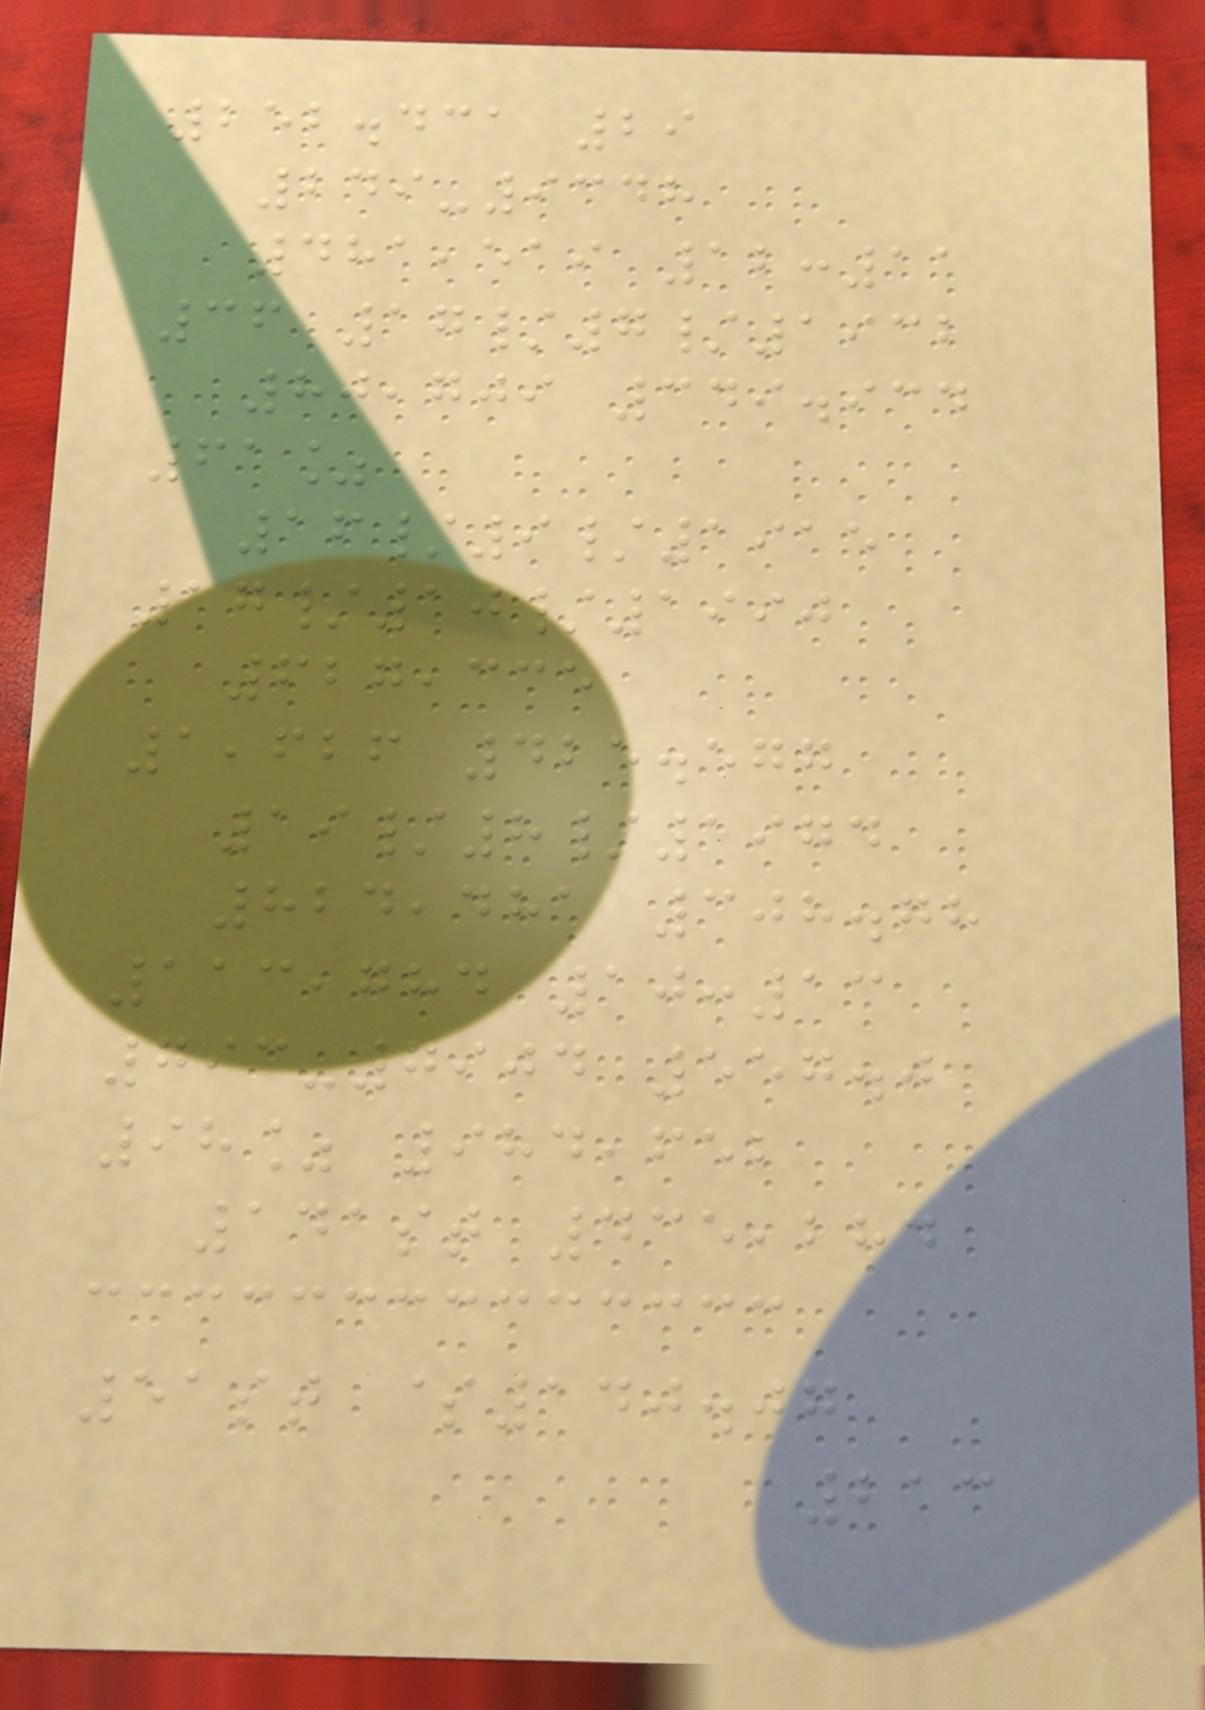252.431 29
249-9348
481,519 12:11
36 17/7/1932
80,709 349.934
61%
16/9/1915
17/10/1990
627,335
1,626 425.577
19/8/1974
824,481 308.78
113,784 10:13
793-7904 557.0
98% 984,652
141st 435,284
51st $140.07
213
